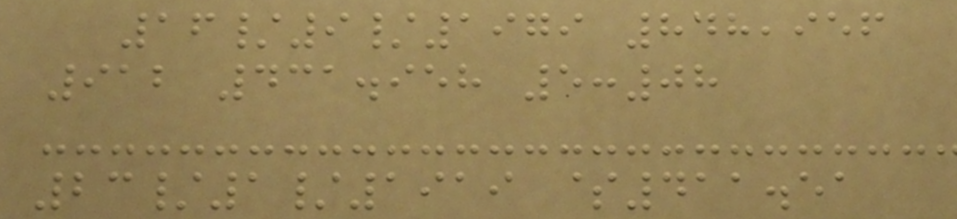16/9/1979 848,956
912 431.958 5:08
23/1/1919 $411.51
